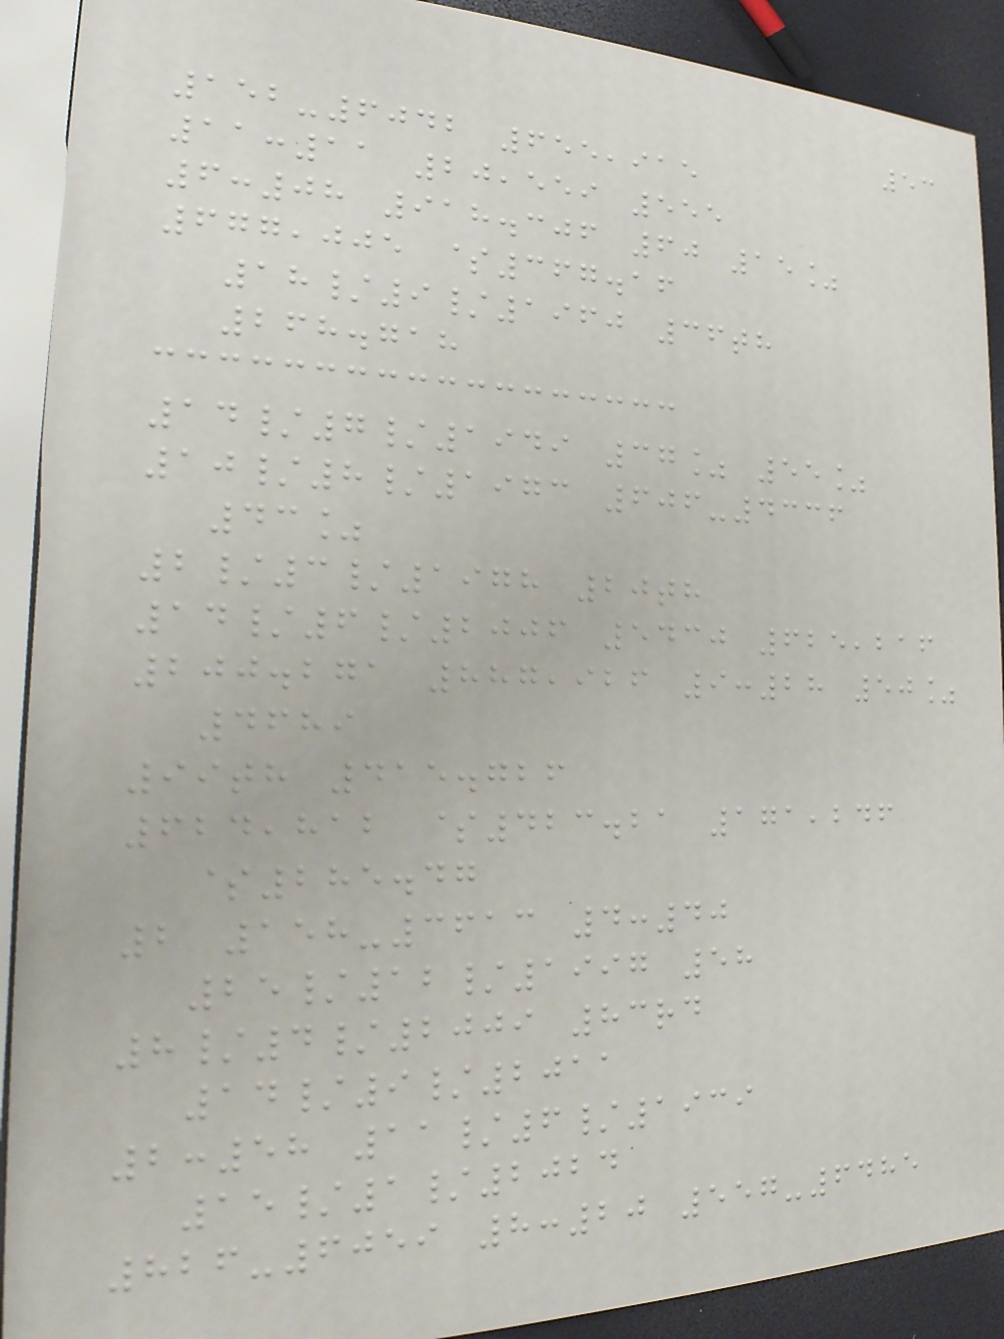53
152-6042 655,915
11:11 20,559 555
6:08 918.306 60 15%
677,005 $367.16
18/9/1960 36th
268.718
14/7/1949 37% 55%
10/8/1973 606-4336
43%
2/3/1978 20th
14/6/2006 5430 625,216
200.271 887,926 9:28 50%
4689
99th 415.726
624,812 $423.21 171,246
$285.47
2 158-3613 4:40
25/12/1997 58
8/4/2009 83rd
14/9/2011
2:58 11/6/1939
15/1/2024
826-6059 8:20 557-6485
